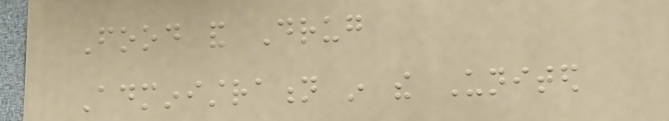Food and Drug
Administration in the United
